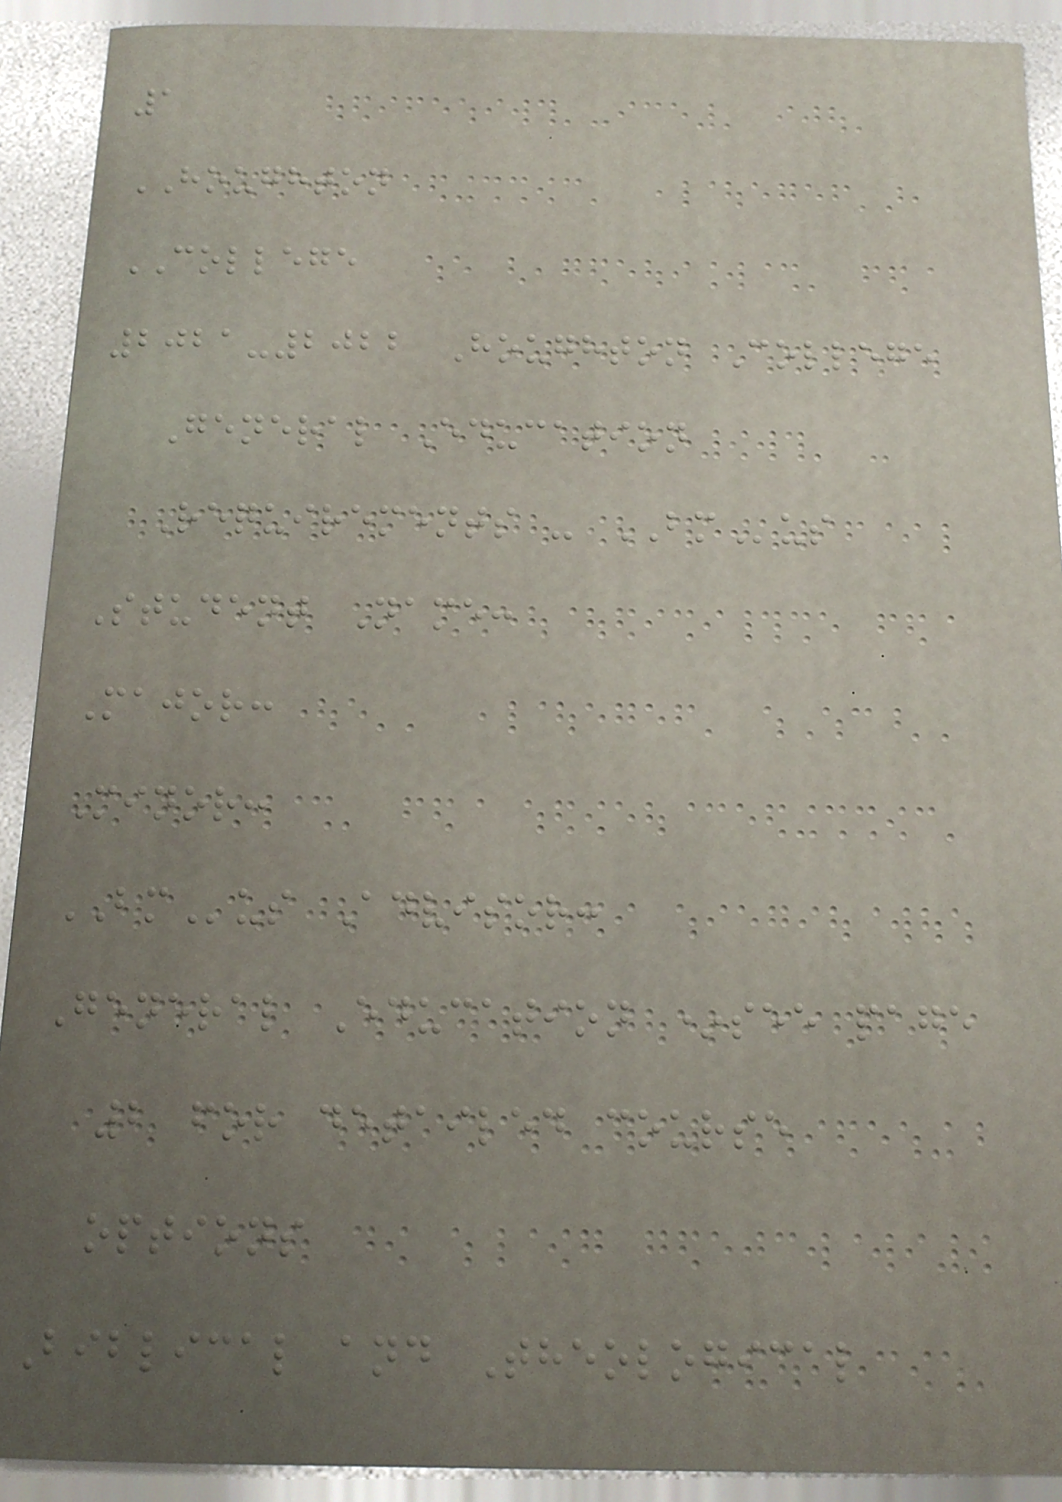1
HOUGHTON
COLLEGE
2021-2022 Houghton College
General Education
Requirements - BMus
Student Name:
Major:
Minor:
BMus Advisor:
General Education *see page
2 for detailed course
options
Biblical and Theological
